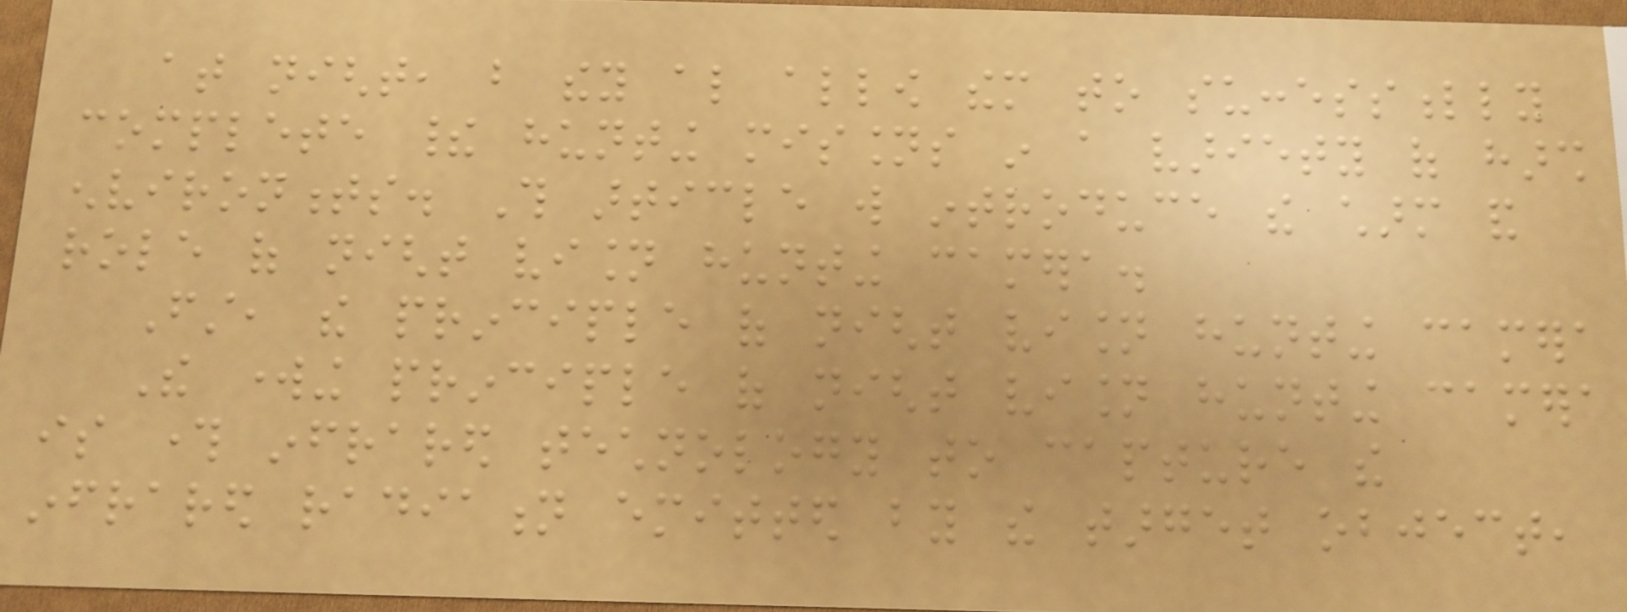at night, but they also allow them to successfully
complete their hunting missions in a variety of harsh
environments. This article will introduce the charm and
role of night vision hunting camera.
First, the principle of night vision hunting camera
The working principle of night vision hunting camera
is through infrared technology to capture the
infrared radiation emitted by the target object,
